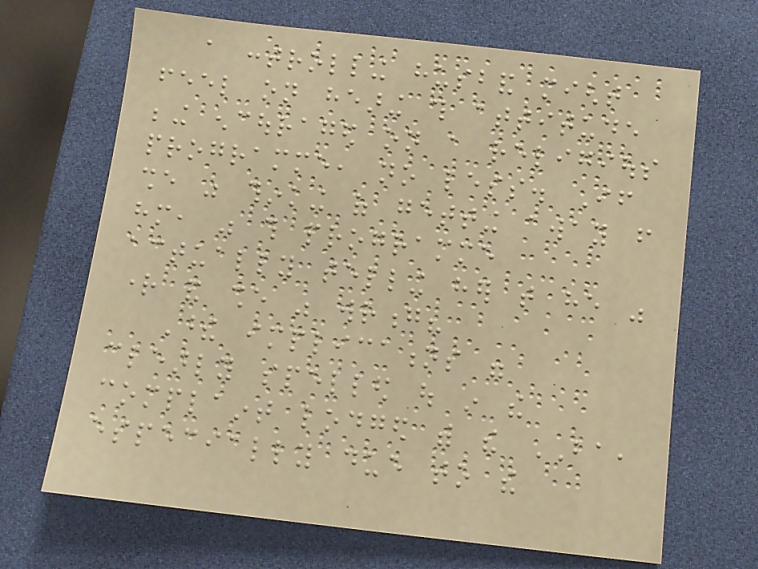a controlling husband might
feel on hearing this attitude
being encouraged on a religious
programme, no less. If
she was thinking of getting away from
him, was this programme
actually telling her that he was
right and she was wrong?
These implications were
clearly spelled out in the
complaint lodged with the BA,
especially due to the
